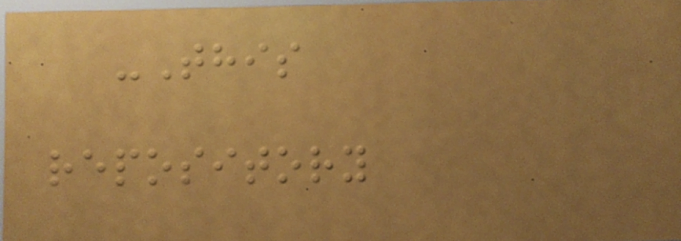-This
repository
